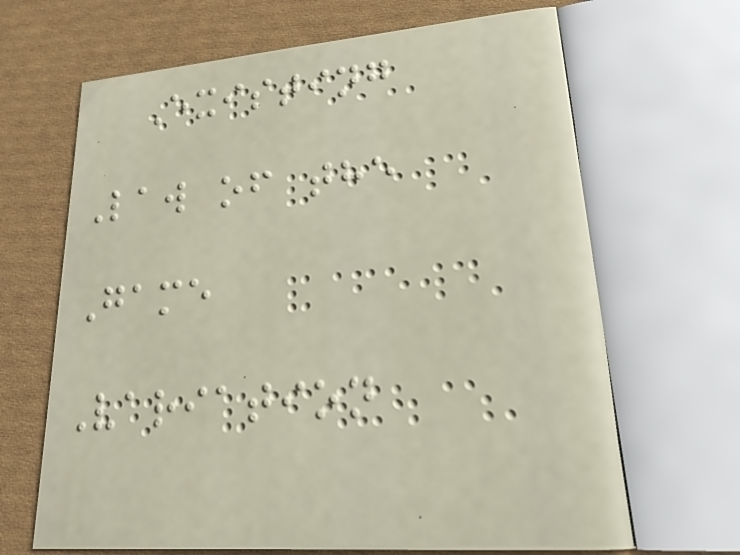Existing
Law of the
Game
Variation
